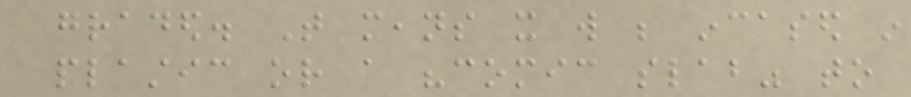graded. That means it will be incased in
plastic or a "comic slab" to
